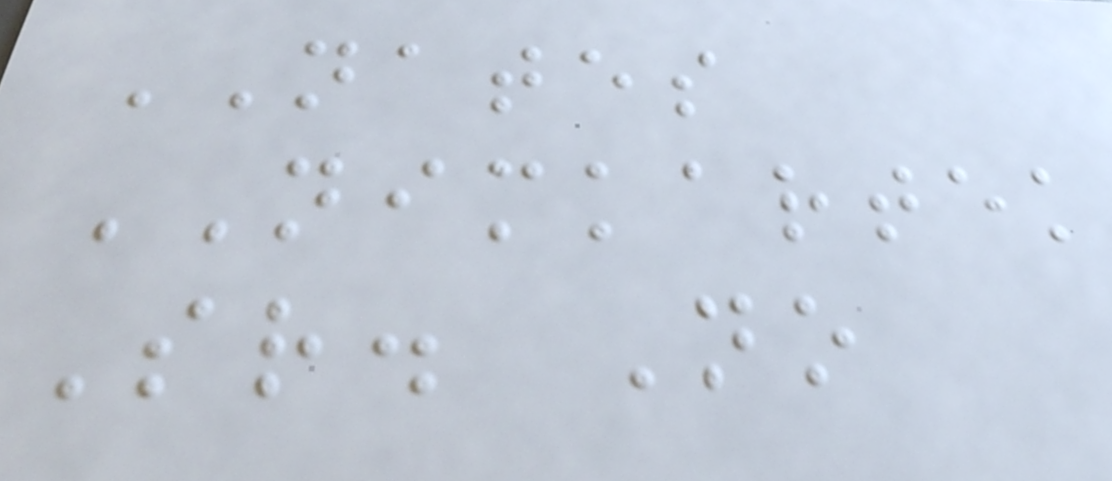NATES
NIMKARTEK
Sr. No
